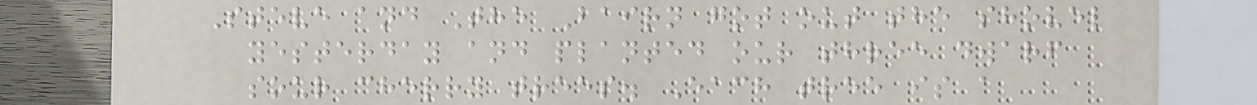Steve and The Bairn got out the shovel
yesterday and planted our three dwarf
sour cherry trees. Each tree is a
